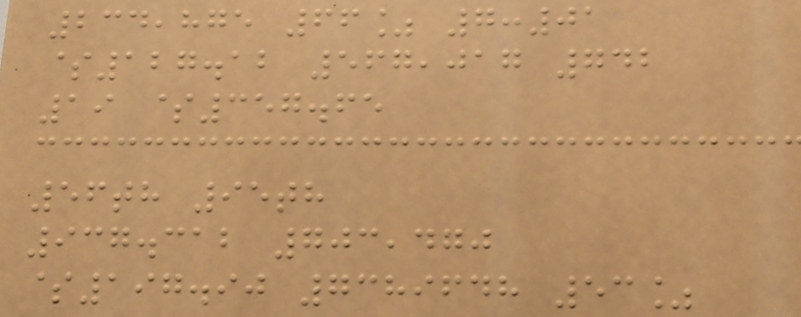234,875 66% 7:01
$127.12 567,017 742
19 $357.65
56th 95th
937.312 703,470
$197.90 7389648 53%
